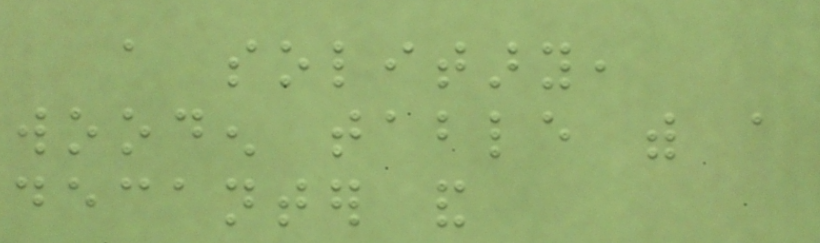a solitary,
wooden table with a
decanter and
